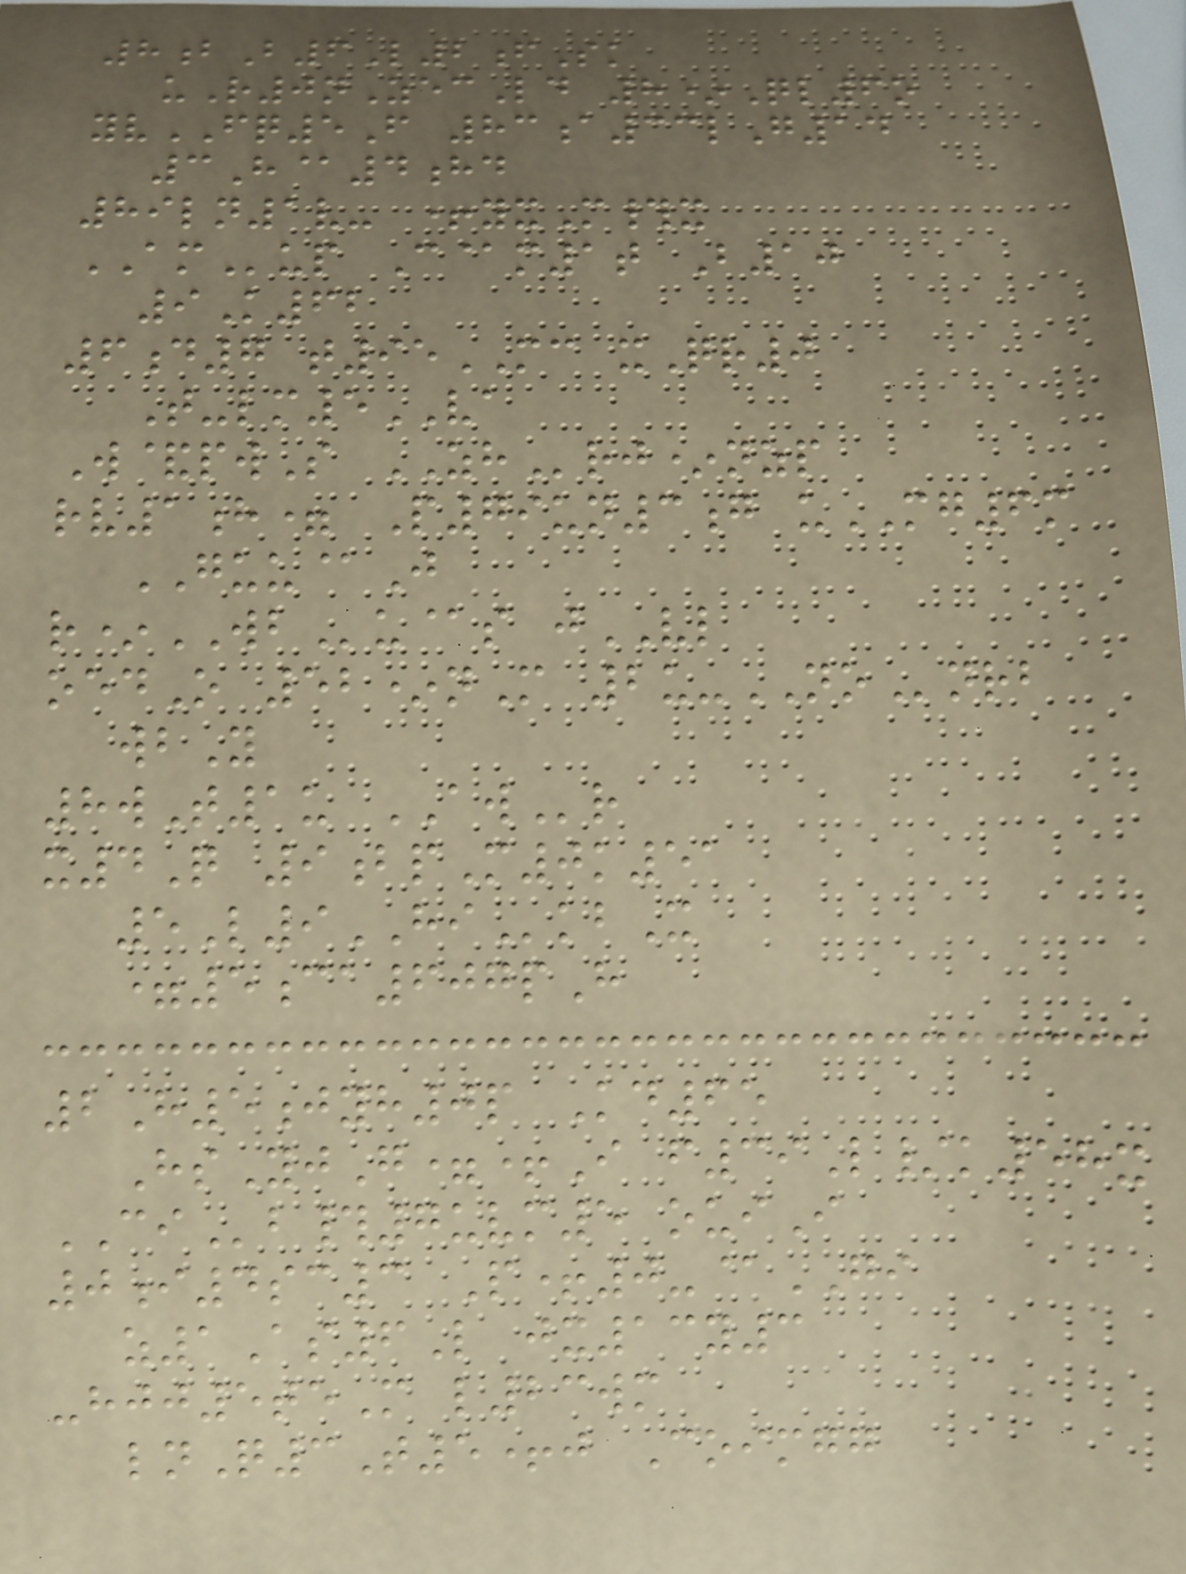8bB6L2fSk
uR0nZecLd 8*Ql6o
yvFQ5F 83a33lG14
3H@4hd
89ln1v- +yxM#x
AMup C@m1t B10
9K62
6d7 t95MC xQr0
T-lm5VA
W&pwS ZHrj*nzp
rv1h= P79un3g uMG6m
GUU@J
r*WBu@s jVL
oedO 52*nM 2u-NOnrb
wbY
8wT1u AWr
x4Q 9bpM0k51
5L9HIkbX
=5ca607pH
2H5jyh0p Kd65
HsYjG=+I f39L/k58x
CIb#7uvm5 ouiI
0i4sc3 P+0-@GI
z1As6L jx13y3
-hjj5teM l23wm
lnQ3T5+j Coimgg
